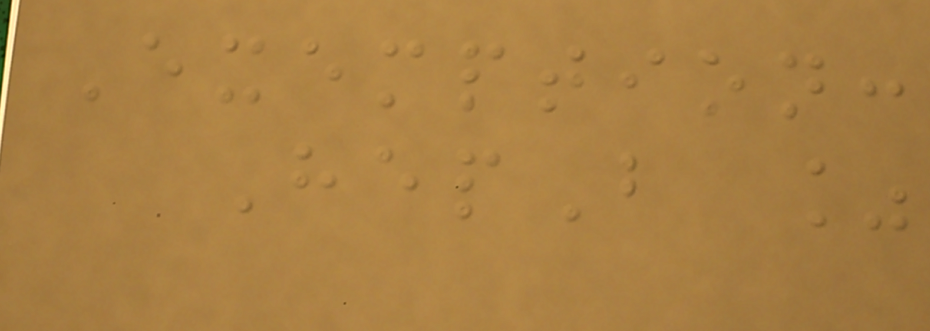Exemption:
HepB %
